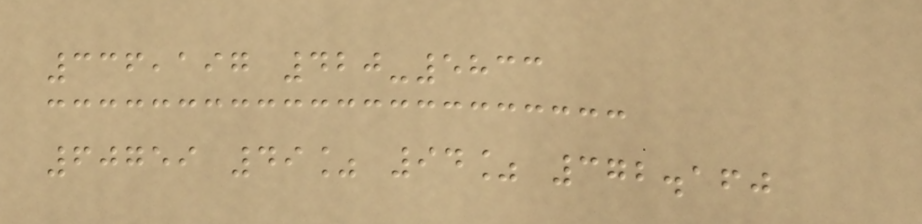336,197 420-5833
60759 49% 94% 372.160
